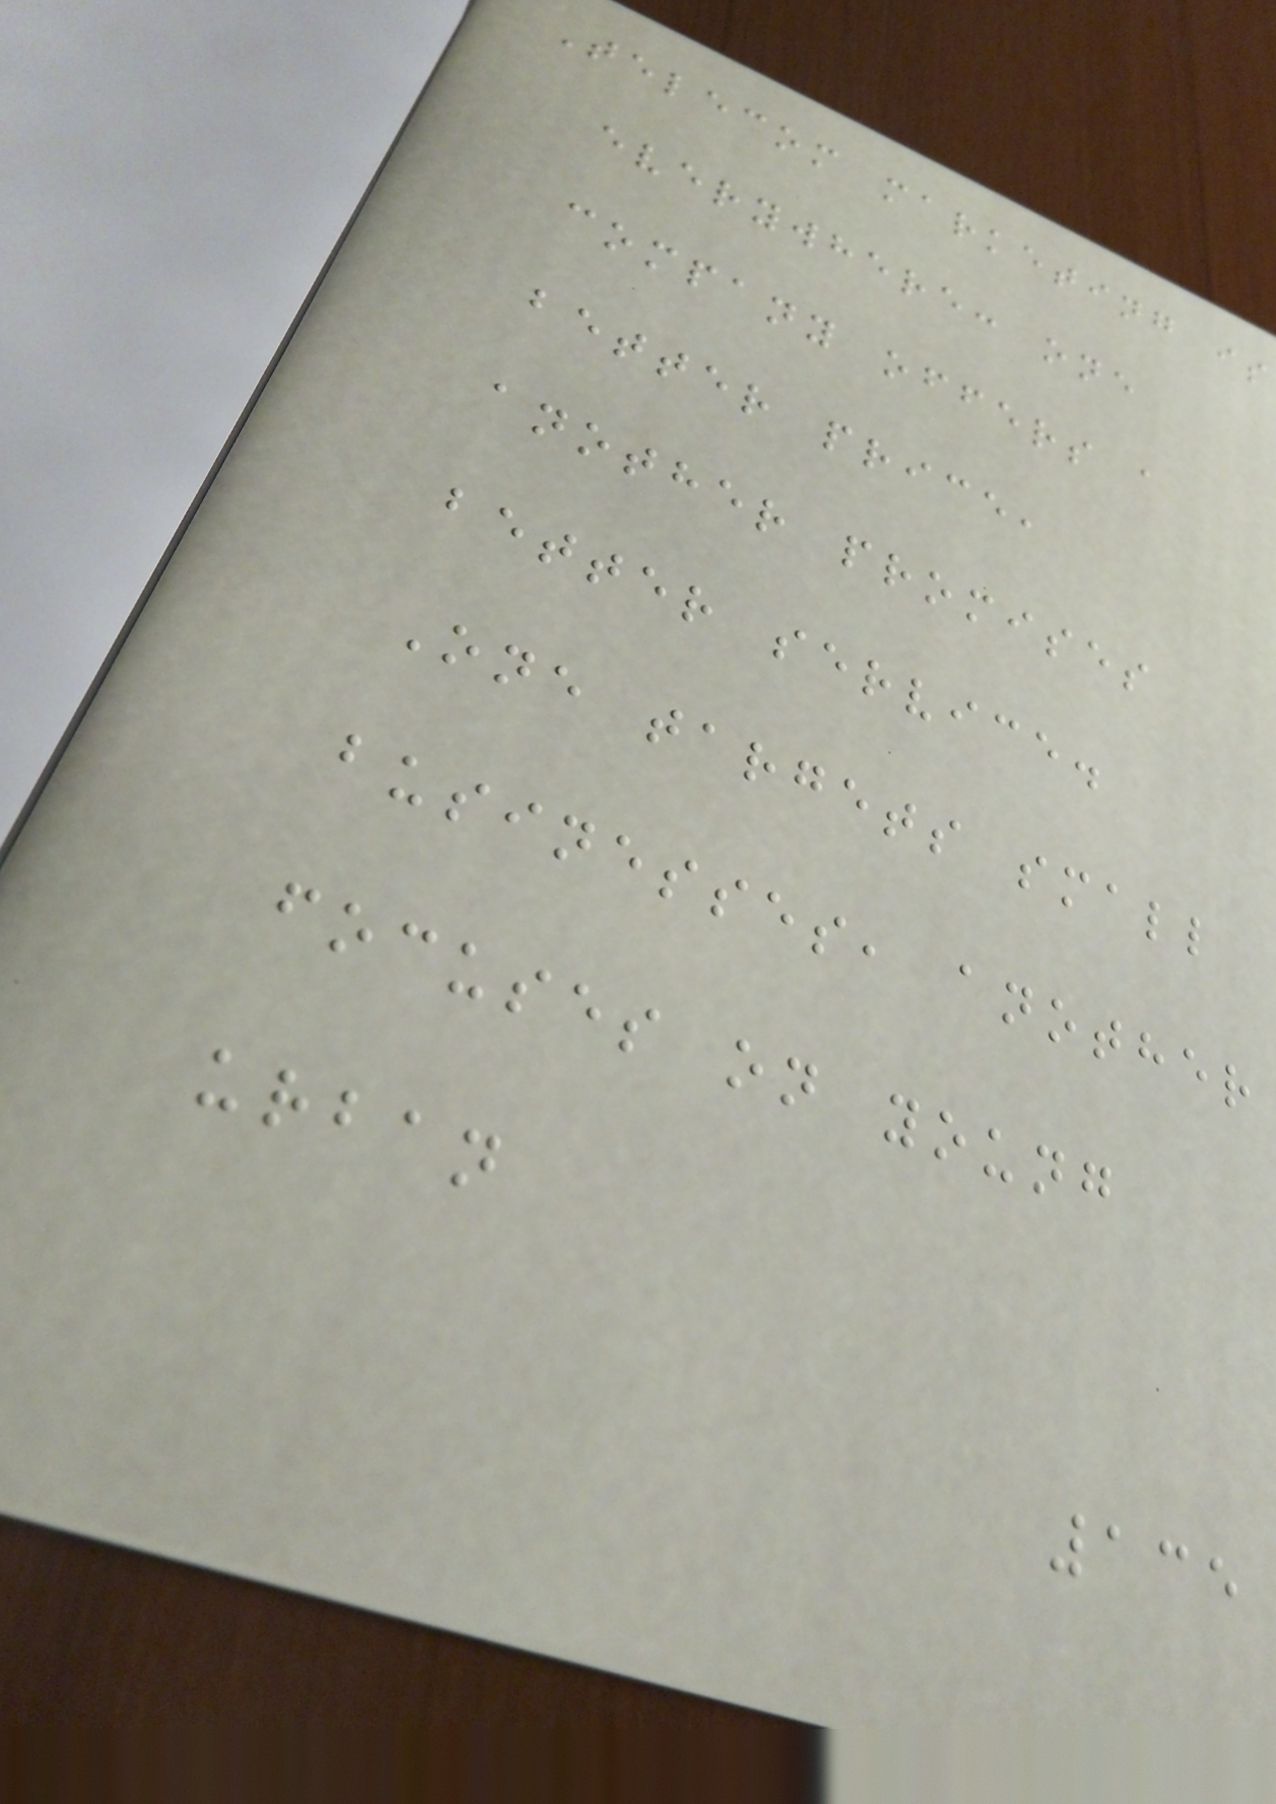Telecom marketing is
everywhere: one
company offers a
better price,
another promises
better service.
One targets small
businesses, another
focuses on young
urban
135
